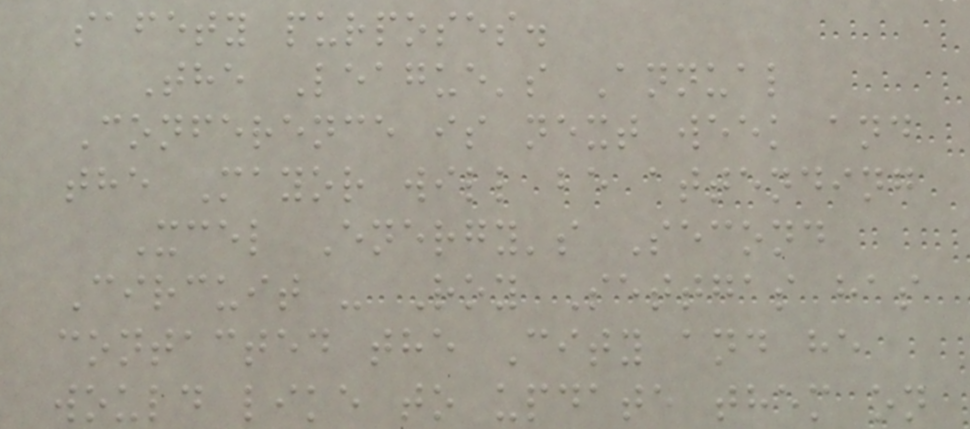safety purposes.
The League's Annual
Conference is next week and
the Mayor will be attending
Xcel Energy's Second
Circuit - Roy Settgas has
contacted the City and he
would like to update them on
